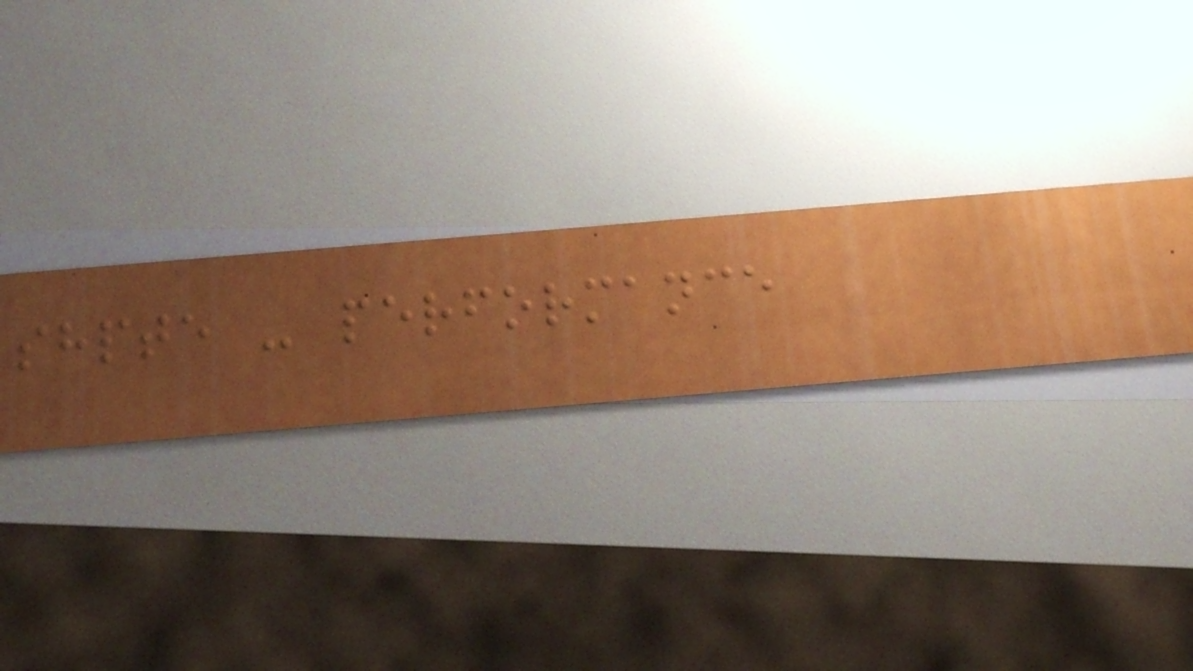shpte - performance
